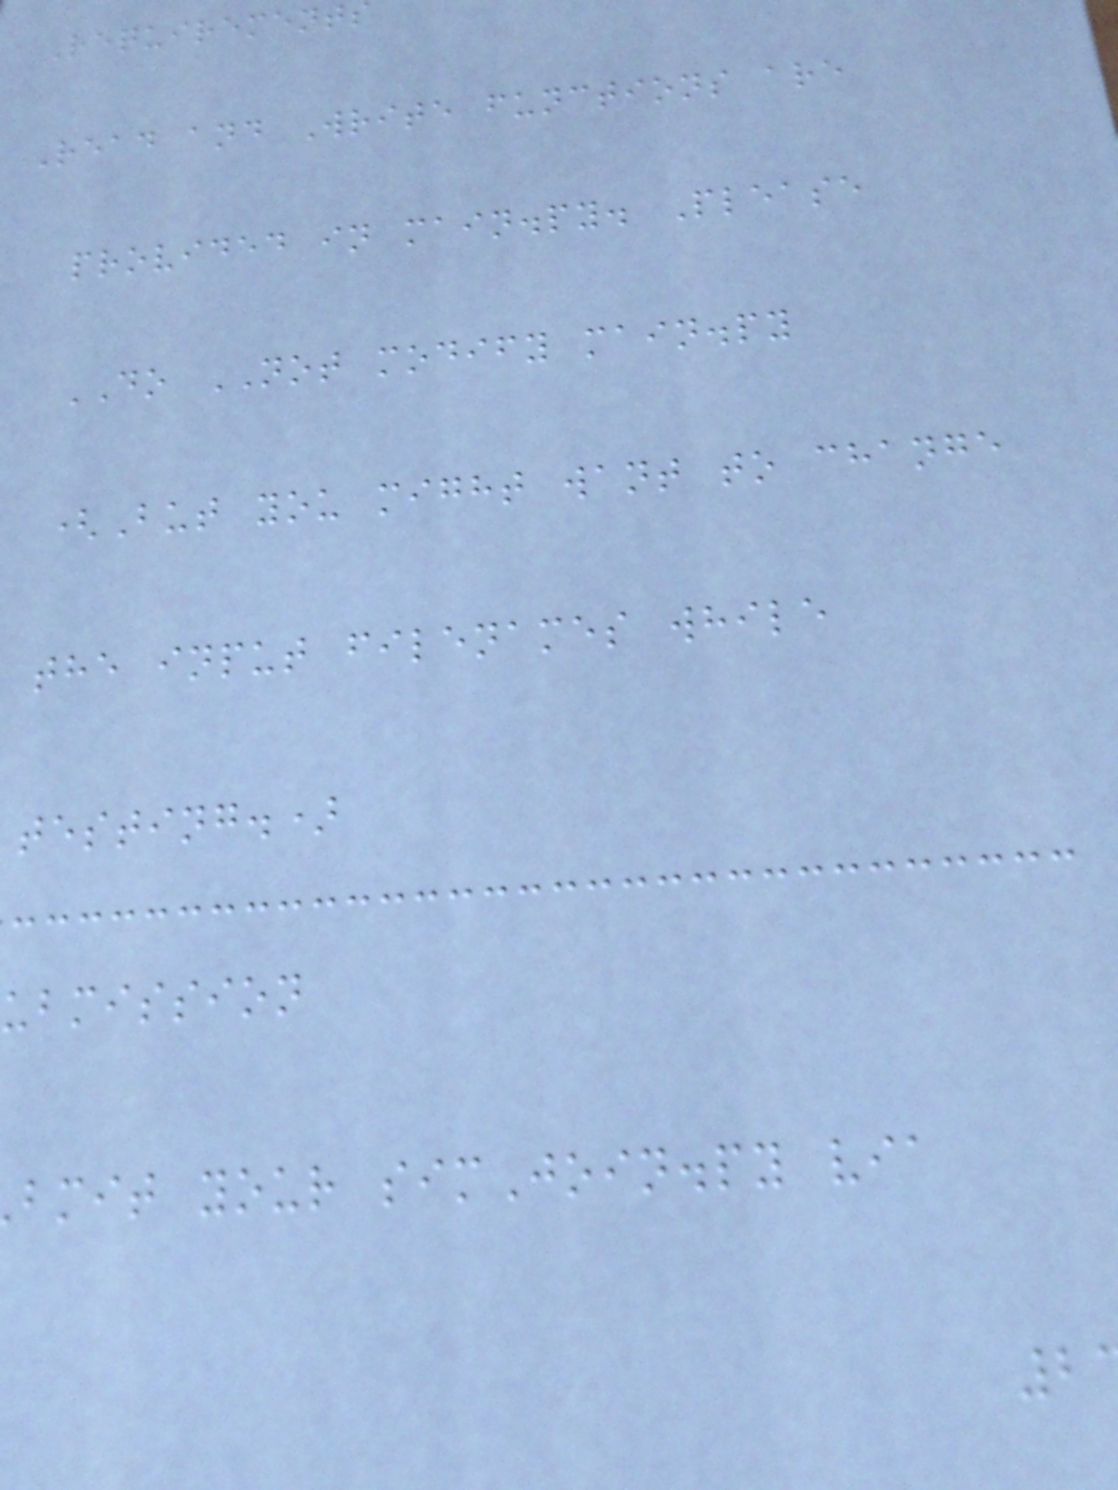Requirements
Read and Write functions are
provided in main.py. Please
DO NOT modify main.py
(But you might want to change
the input filenames while
testing.)
ubmission
bmit your simJoin.py via
